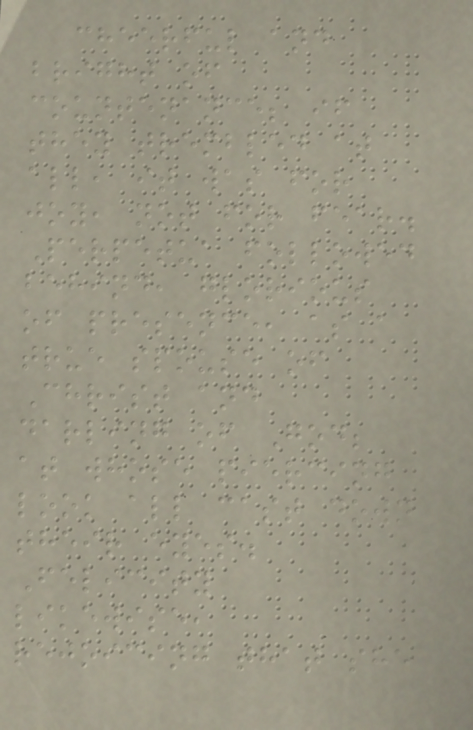cheerful and
bright of
countenance; if
they trembled at
all, it was for
joy, not for fear.
Perpetua followed
behind, glorious
of presence, as a
true spouse of
Christ and
darling of God;
at whose piercing
look all cast down
their eyes.
Felicity
likewise,
rejoicing that she
